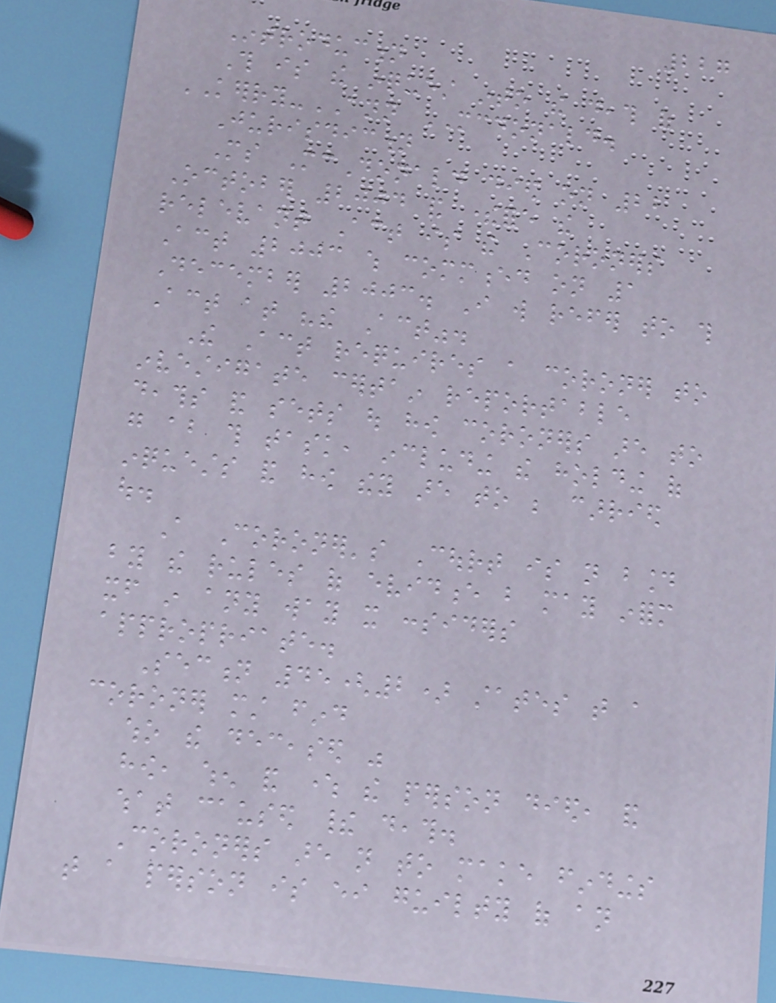227
Introduction
This is the inquest into the death of
KERRY-ANN MCDONALD.
Jurisdiction
Ms McDonald died on 22
October 2004 and therefore the
relevant Act is the Coroners
Act 2003 which commenced on 1
December 2003. I will refer to this
Act at "the Act".
The Act requires a coroner to
investigate certain reportable
deaths and sets out how coroners are to
go about this task, including the holding of
inquests and how they are to be carried
out.
A Coroner's Court is not bound
by the rules of evidence but may inform
itself in any way it considers
appropriate.
Section 45(2) states that a
coroner must find
who the deceased was
how, when and where the person died, and
what caused their death.
Coroners are not to make findings
that a person is either guilty of an
